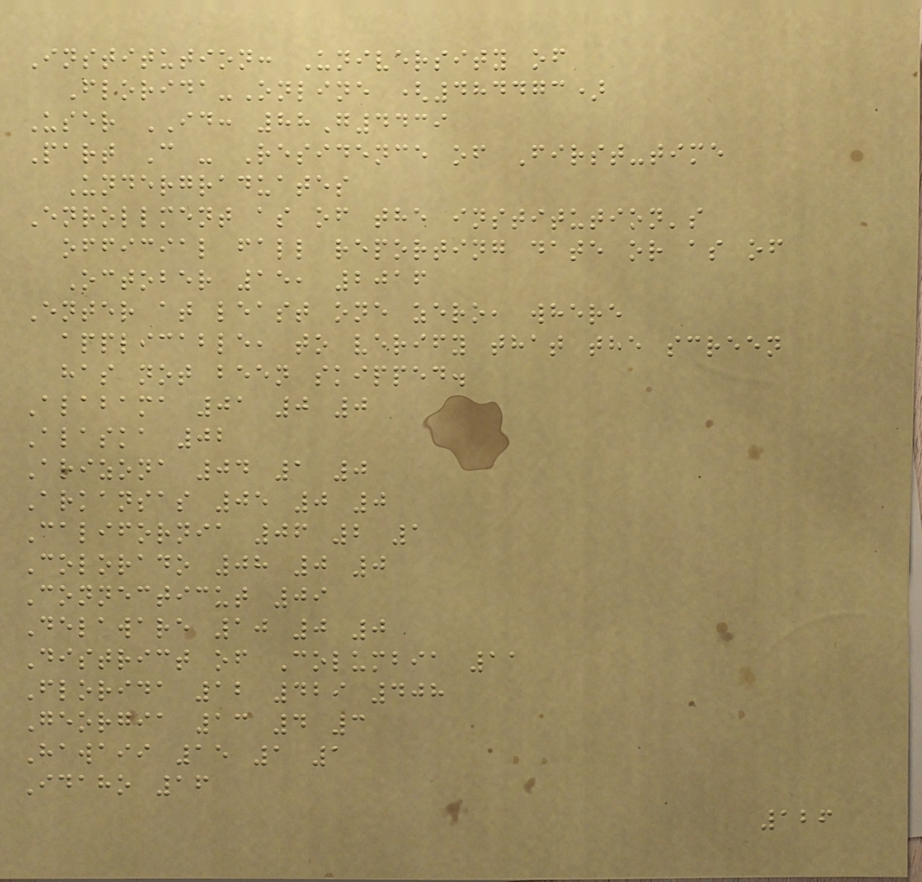Institution: University of
Florida-Online (484473)
User ID: 88G4439
Part C - Residence of First-time
Undergraduates
Enrollment as of the institution's
official fall reporting date or as of
October 15, 2016
Enter at least one zero, where
applicable, to verify that the screen
has not been skipped.
Alabama 01 0 0
Alaska 02
Arizona 04 1 0
Arkansas 05 0 0
California 06 2 1
Colorado 08 0 0
Connecticut 09
Delaware 10 0 0
District of Columbia 11
Florida 12 429 408
Georgia 13 4 3
Hawaii 15 1 1
Idaho 16
126
